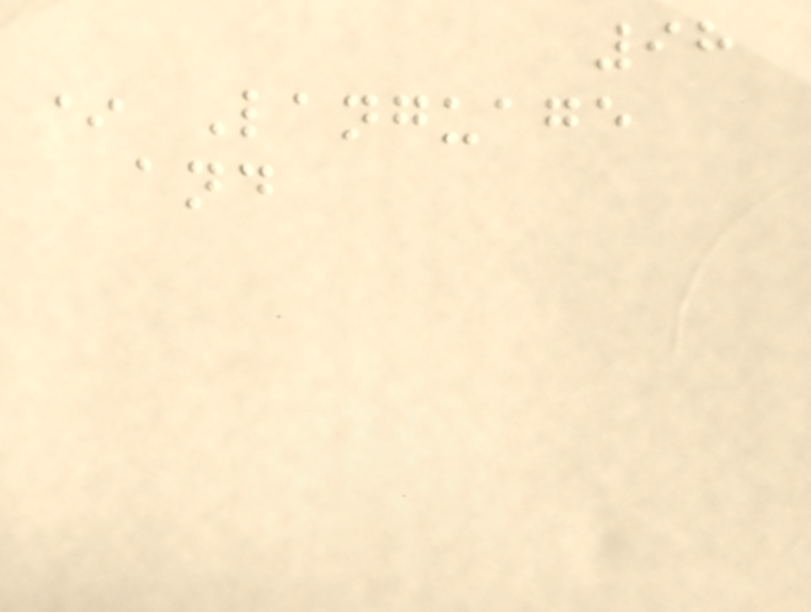98
* Language
and
